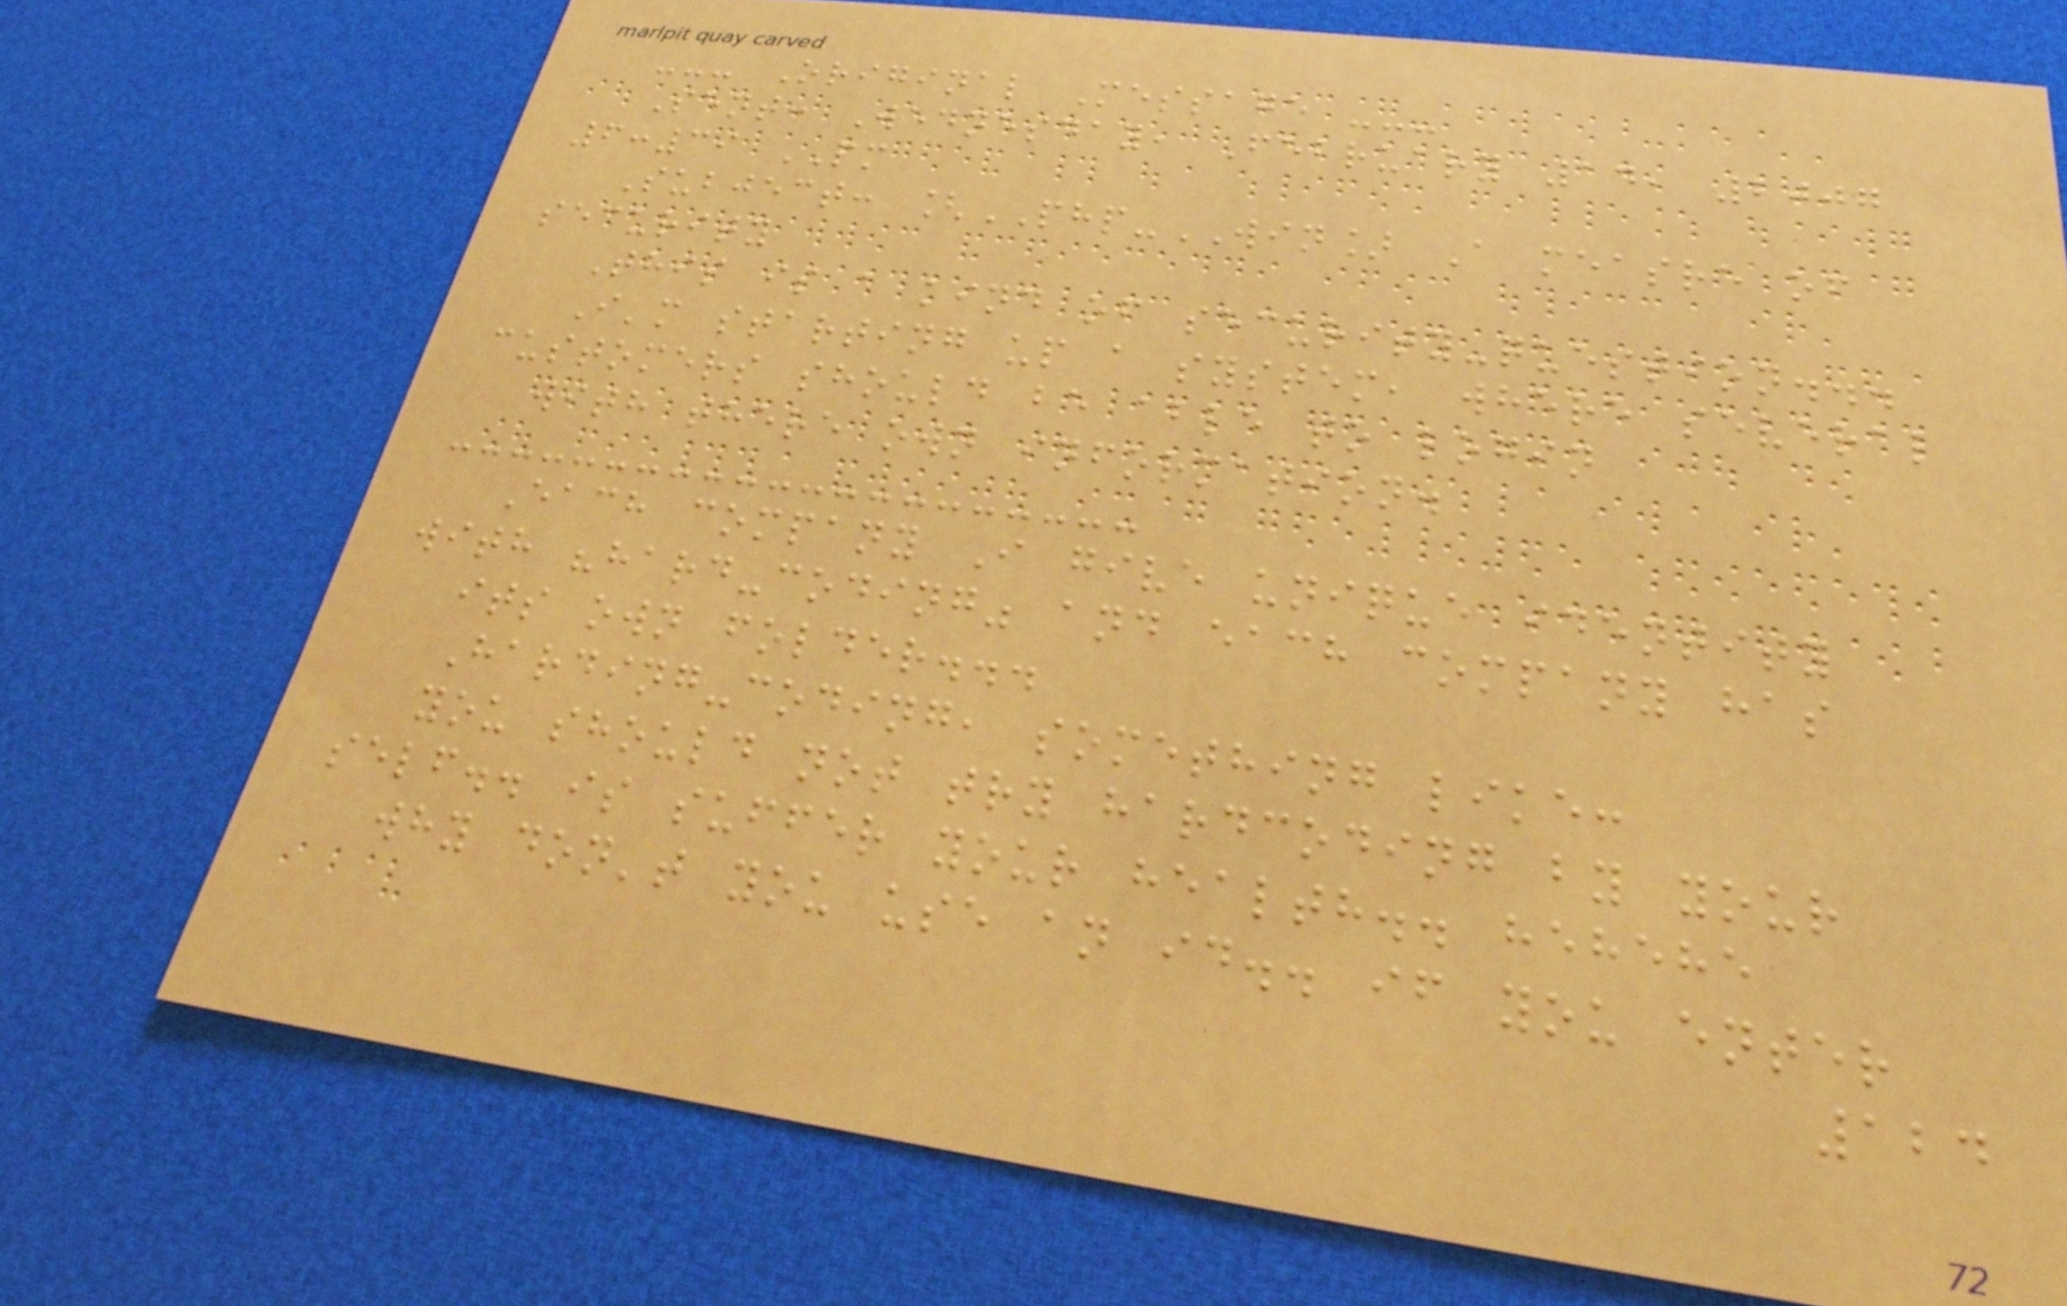--- Original Message ---
Sent: Wednesday, February 14, 2007
6:39 PM
Subject: [PHP-WIN] A measre of
security
This is a kind of security-question...
I'm starting up a system, where several
customers should be able to login
with there own information.
Each company I give unique identity
with "hard-coding" and each company has
its own folder...
Harding-coding, something like:
you should not try hardcoding by your
self.. is suffer your health.. hehehe
why don't you use an id.. if you enter
124
